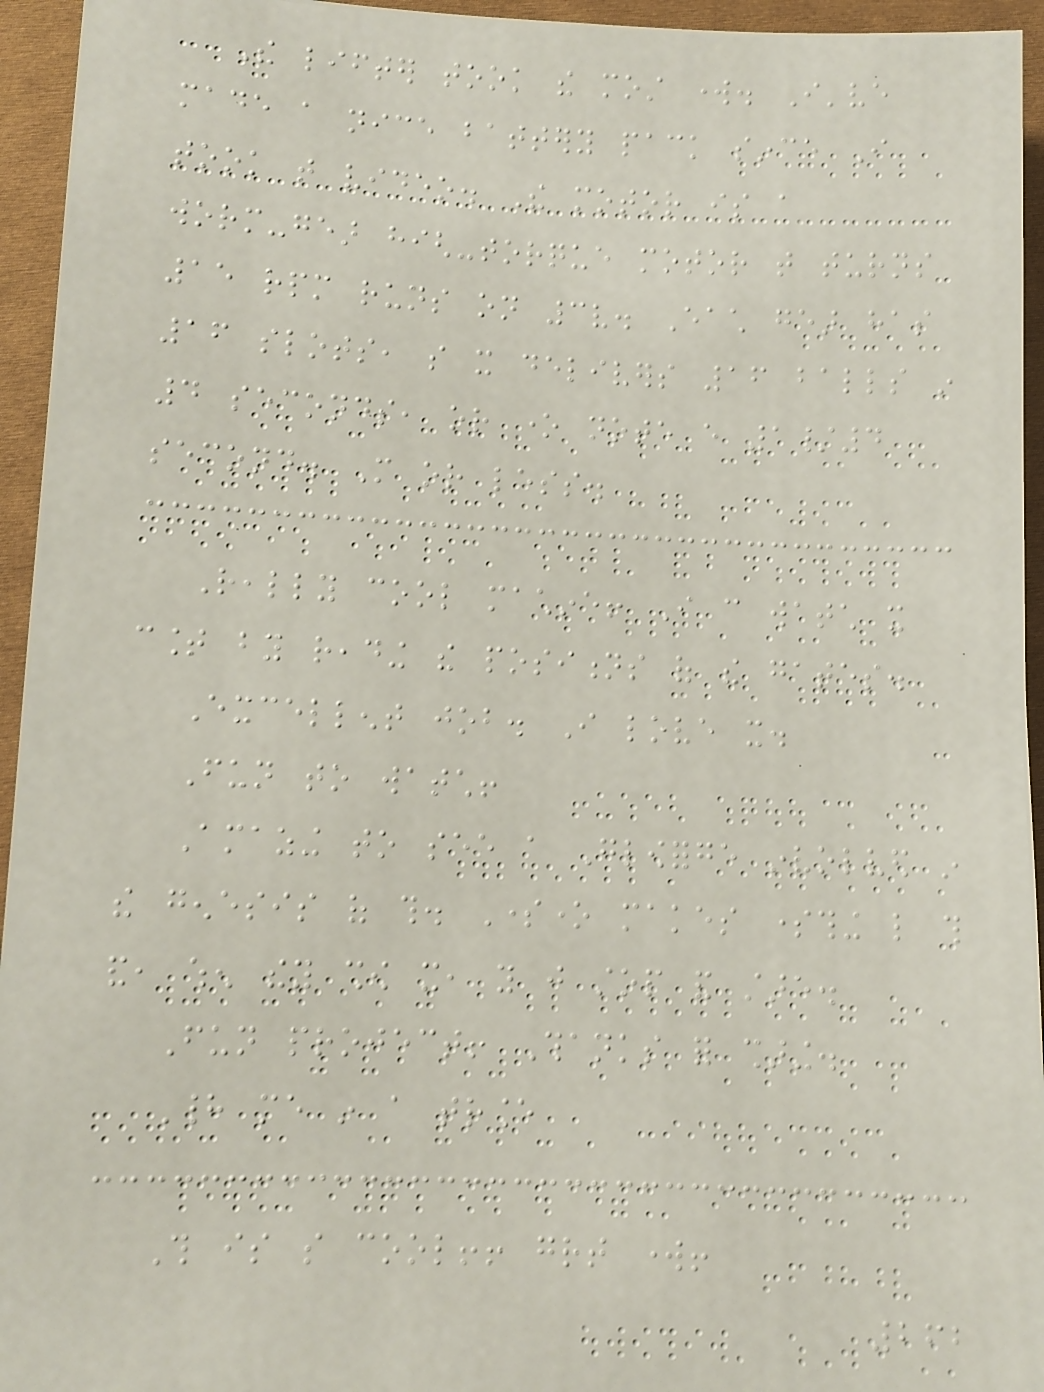The lifter took the most work. I've
made a nice battery pack since I
took that video. The motor is a
worm-gear high-torque motor that turns
15 rpm runs on 3v. Each gear has
16 slots, so it delivers 16 balls in
4 seconds, or one note every 1/4
second. More or less.
Really cool machine! I can watch it
count by reading the positions of the gates.
Excellent job. I love it.
Fun to watch!
Amazing to see a Glowforge involved in
the genesis of this. Someone makes something like this
and, when they show it, you just stop and stare.
Fun project! Thanks for sharing.
Had me in a trance
This is so cool!! great work!
262
